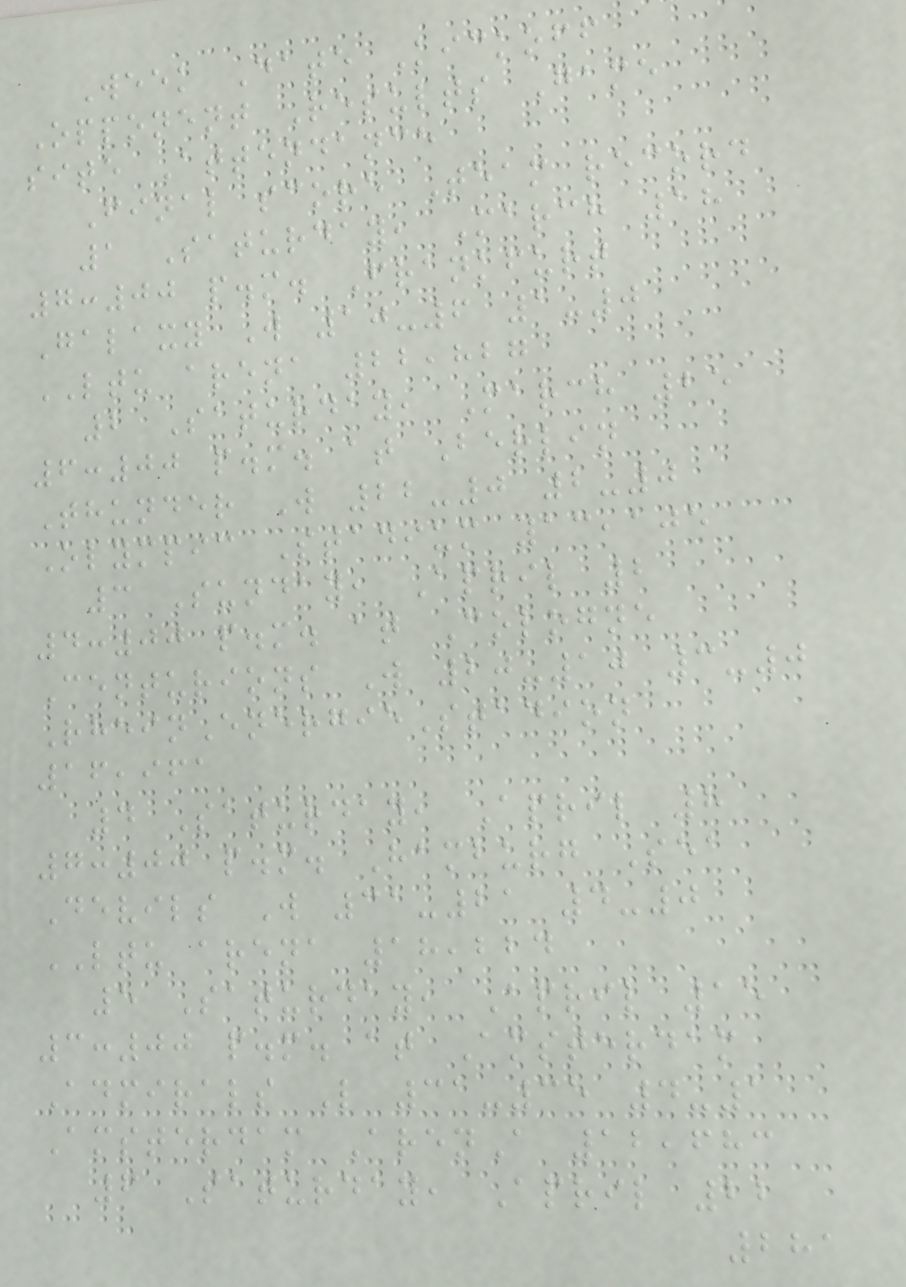Week Date Kickoff
Opponent Results Game
site Attendance
Final score Team record
1 Saturday, March 18
7:00 p.m. Frankfurt
Galaxy W 10-6 1-0
LTU arena 22,827
2 Saturday, March 25
6:00 p.m. at Berlin
Thunder W 22-0 2-0
Olympic Stadium 13,105
3 Sunday, April 2
4:00 p.m. at Cologne
Centurions W 20-10 3-0
RheinEnergieStadion
16,961
4 Saturday, April 8
7:00 p.m. Hamburg Sea
Devils W 31-21 4-0
LTU arena 18,224
5 Saturday, April 15
3:00 p.m. at Amsterdam
Admirals L 31-35 4-1
Amsterdam ArenA 12,683
6 Saturday, April 22
281
